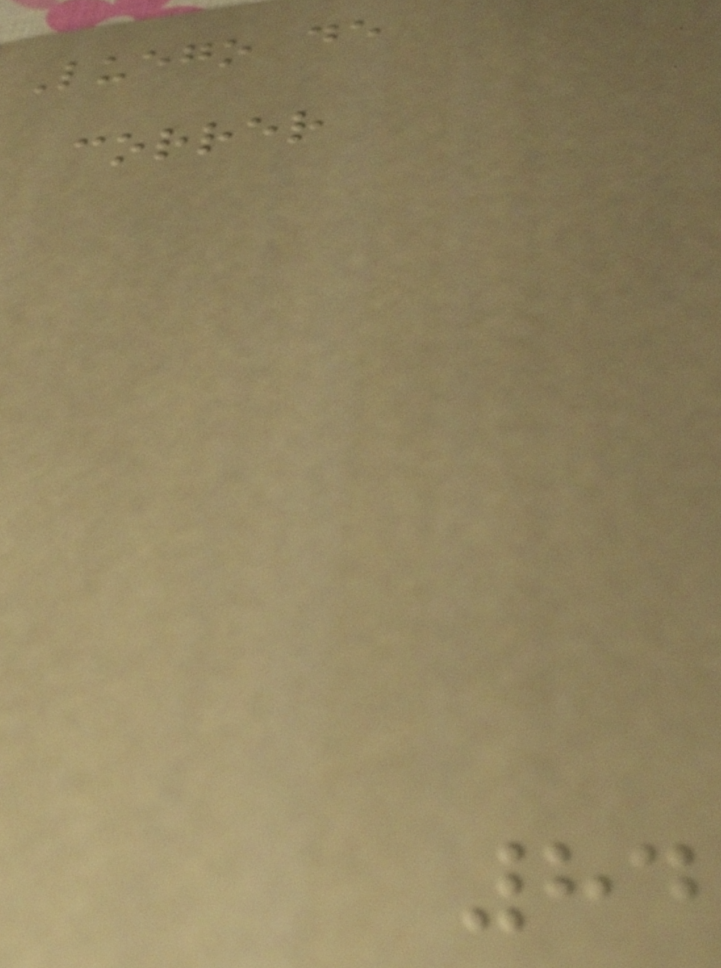Luego de
correr
84
